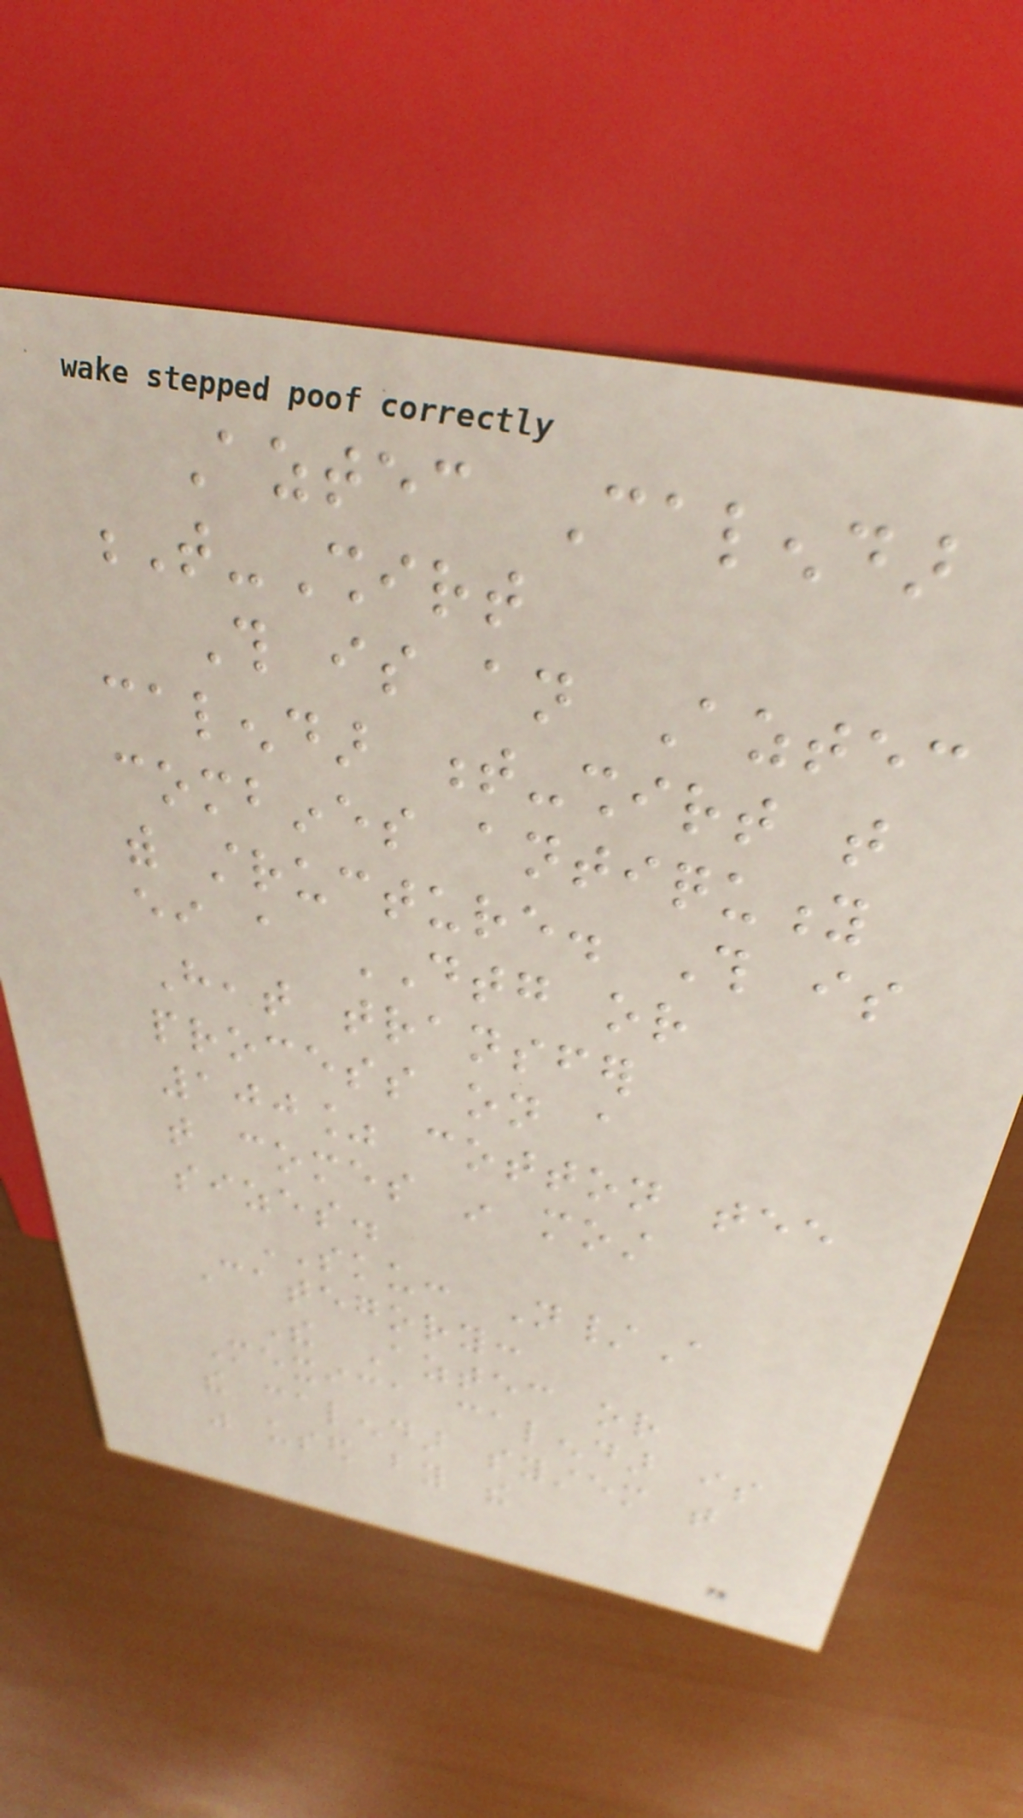Aztec Calendar
T-Shirt
This is an Aztec
calendar t-shirt that
combines antiquity
with structure. This is
either a DTG or
Heat transfer
process on a
100% cotton tee
that comes in most
sizes.
SKU: N/A
Category:
The Aztec or
Mexica calendar is
the calendar system that
was used by the
